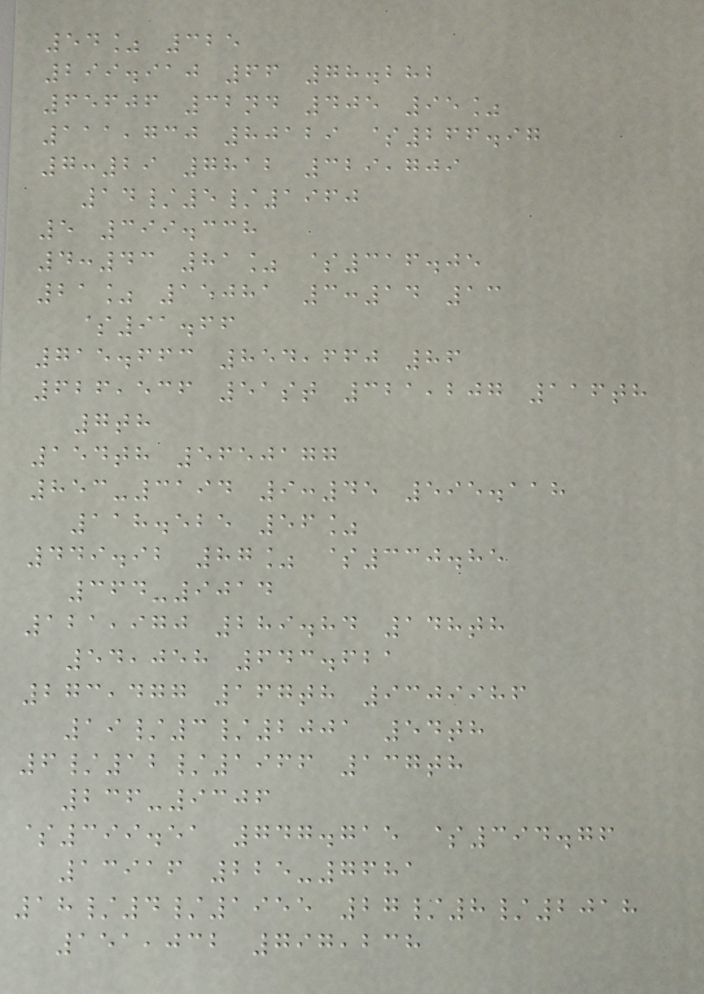54% 325
299.910 66 78.282
65606 32nd 405 95%
111,730 80129 $266.97
7:29 7812 329,709
14/5/1960
5 399.338
4:43 81% $316.05
21% 15081 3:14 13
$91.66
715.663 854,660 86
626,536 51st 321,207 116th
7th
154th 5650177
853-3194 9:45 595.118
118.525 56%
449.92 87% $330.85
364-9014
121,970 289.84 148th
54,058 643.621
273,477 167th 9309986
19/3/2001 54th
6/12/1966 137th
236-9306
$399.51 747.715 $394.76
13916 225-7681
18/4/1955 27/8/2018
151,032 797,238
